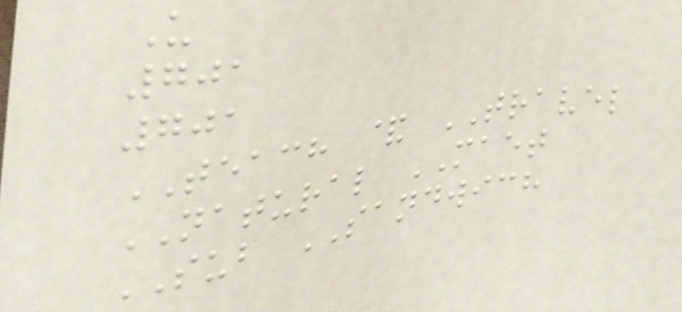U
701
701
TEACH & TRAVEL
NATURAL MAET
SUB SANDWICH
